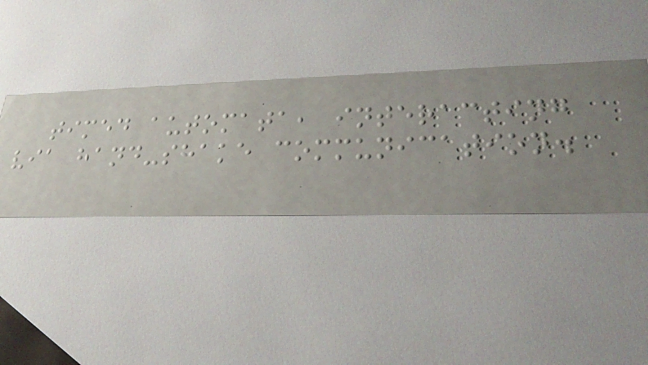timed automata, interacting
via hand-shake communication.
